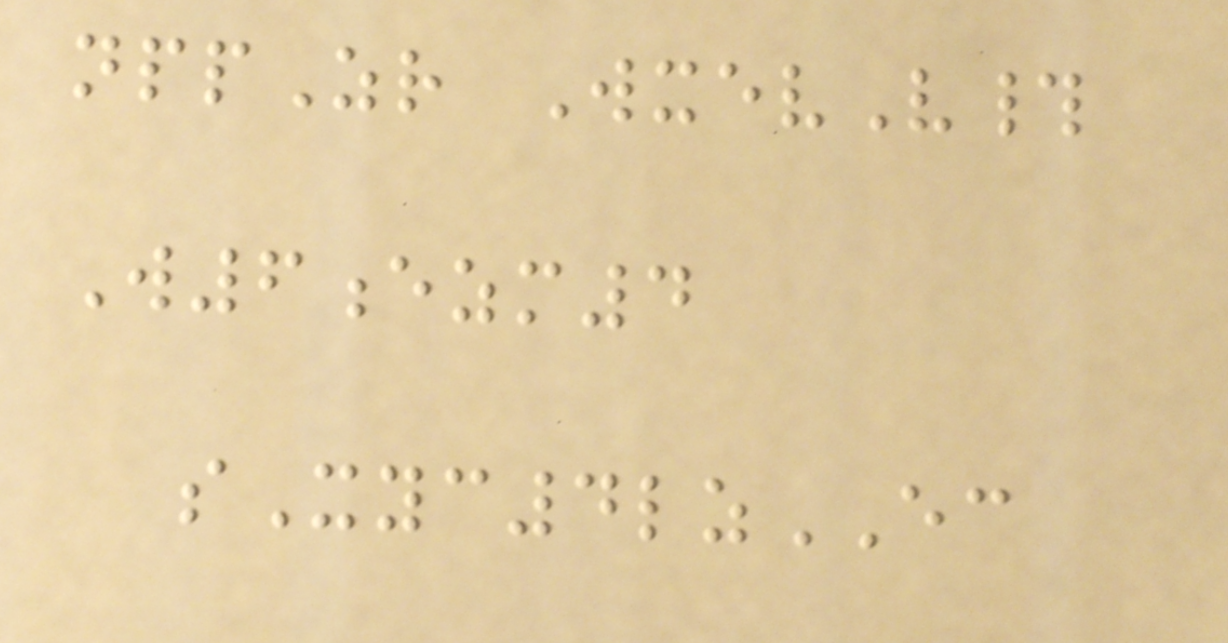nppZr WxevV#
W6ezm4
sXyc4lzEC
